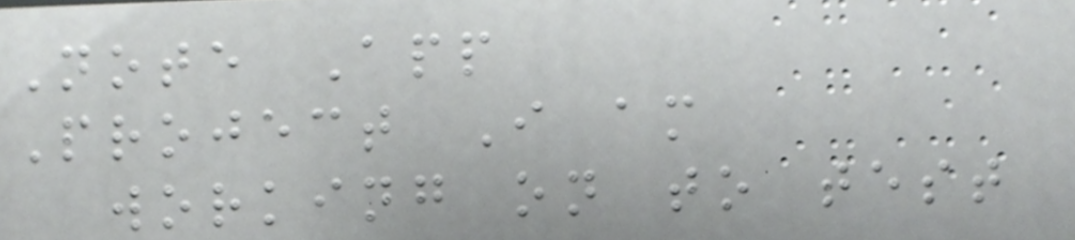Note App
Project I am
working on to test
